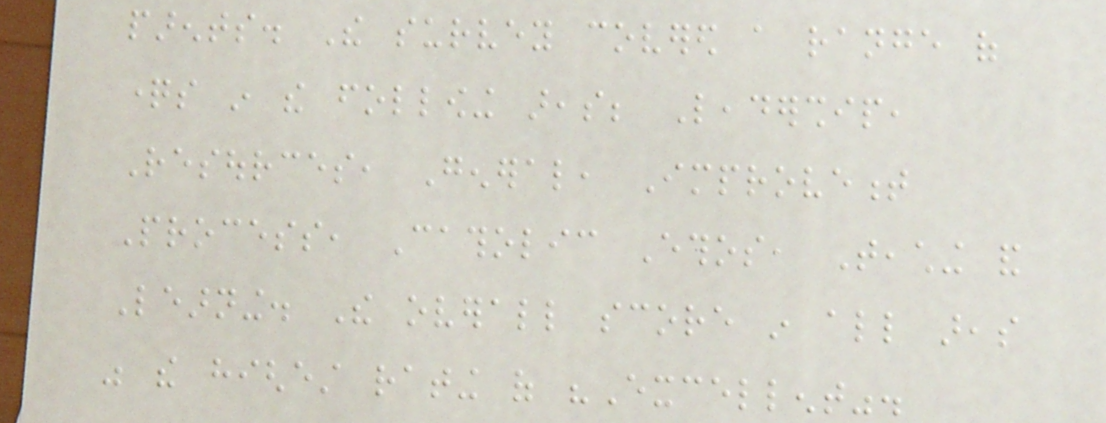parents. The survey covered a range of
questions in the following areas; Leadership,
Resources, General, Improvement
Process, Catholic Ethos, Teaching and
Learning. The overall score in all areas
was the highest rating of "Excellent".
